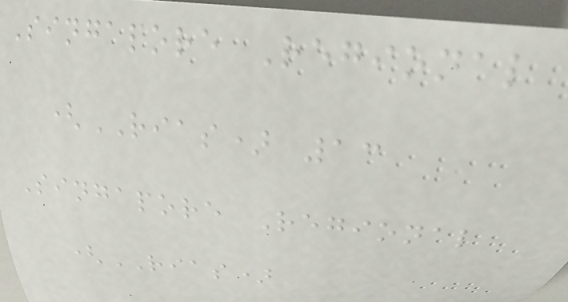Singapore Regional
(RIAS) 13
Singapore Regional
(RIAS)
